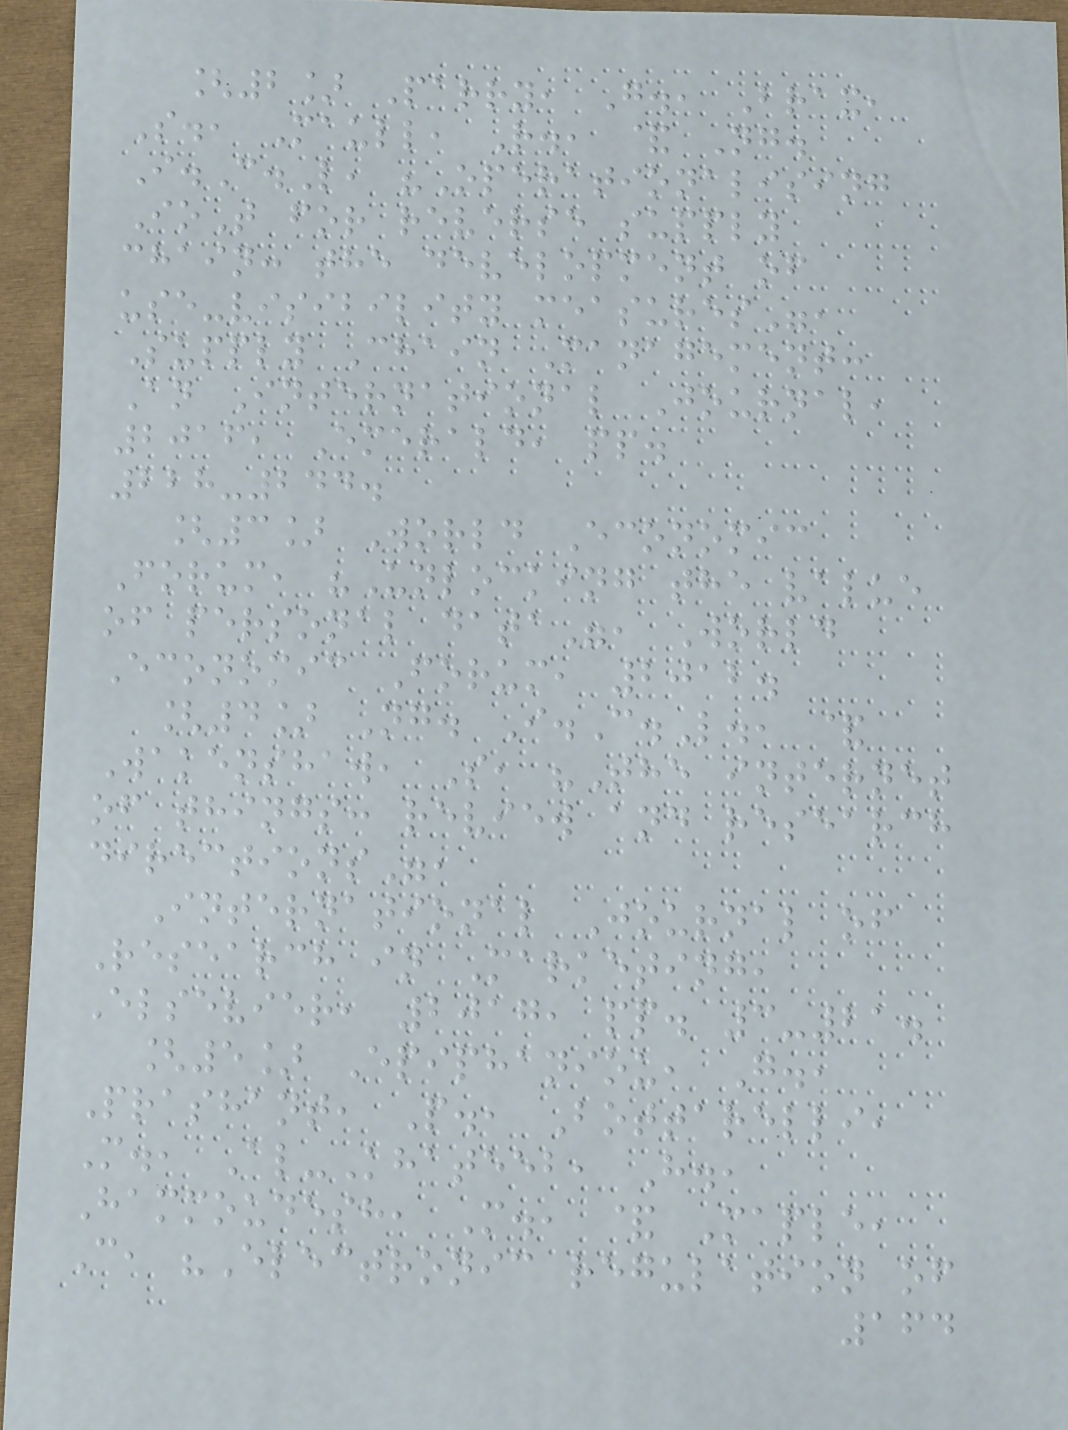[2] Parry, G., Brax,
S., Maull, R., & Ng.
I.C.L, "Operationalising
IoT for reverse supply
chain: the development of
use-visibility measures",
Supply Chain Management:
An International Journal,
2016, Emerald, pp.
228-244.
[3] World Economic
Forum, "Unlocking the value
of personal data", World
Economic Forum, 2012.
[4] Ng. I.C.L., &
Wakenshaw, S, "The internet
of things: review and research
directions",
International Journal of
Research in Marketing,
Elsevier, 2017, pp. 3-21.
[5] Epiphaniou, G.,
Prashant, P., Bottarelli,
M., Al-Khateeb, H.,
Hammoudesh, M., & Maple,
C, "Electronic regulation of
164
